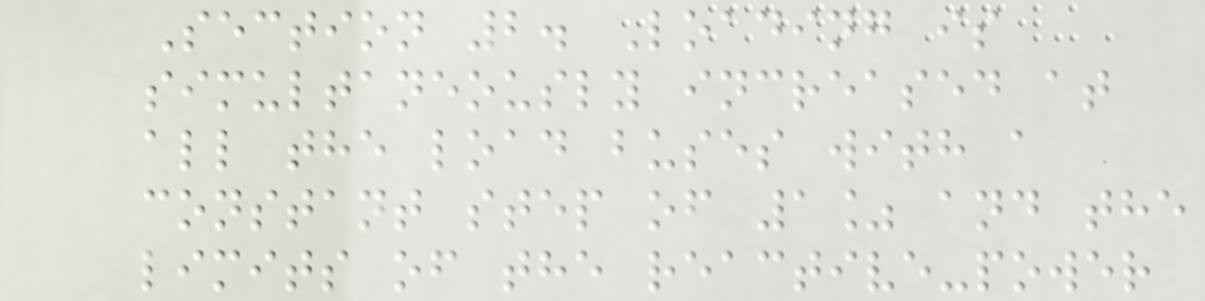Section 2. Loading is
simultaneously increased at
all the load buses with a
constant step of 1% and the
limits of the reactive-power
